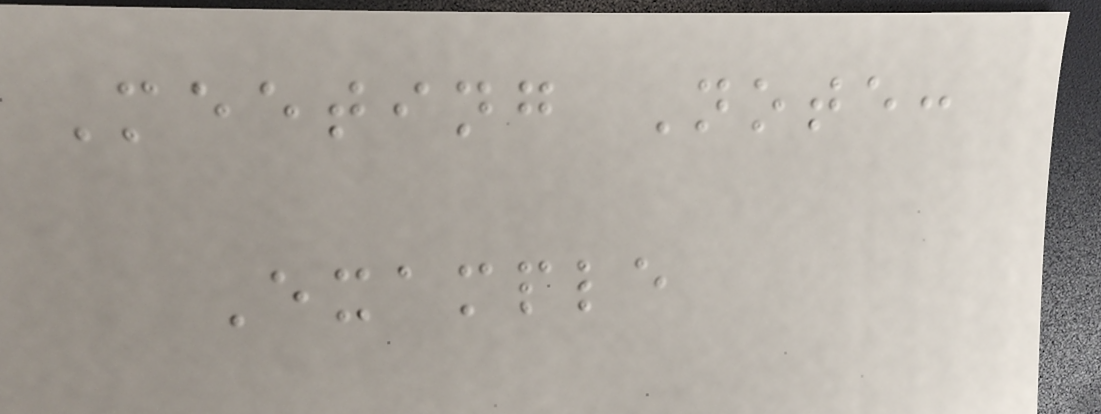Meeting Note:
Example
